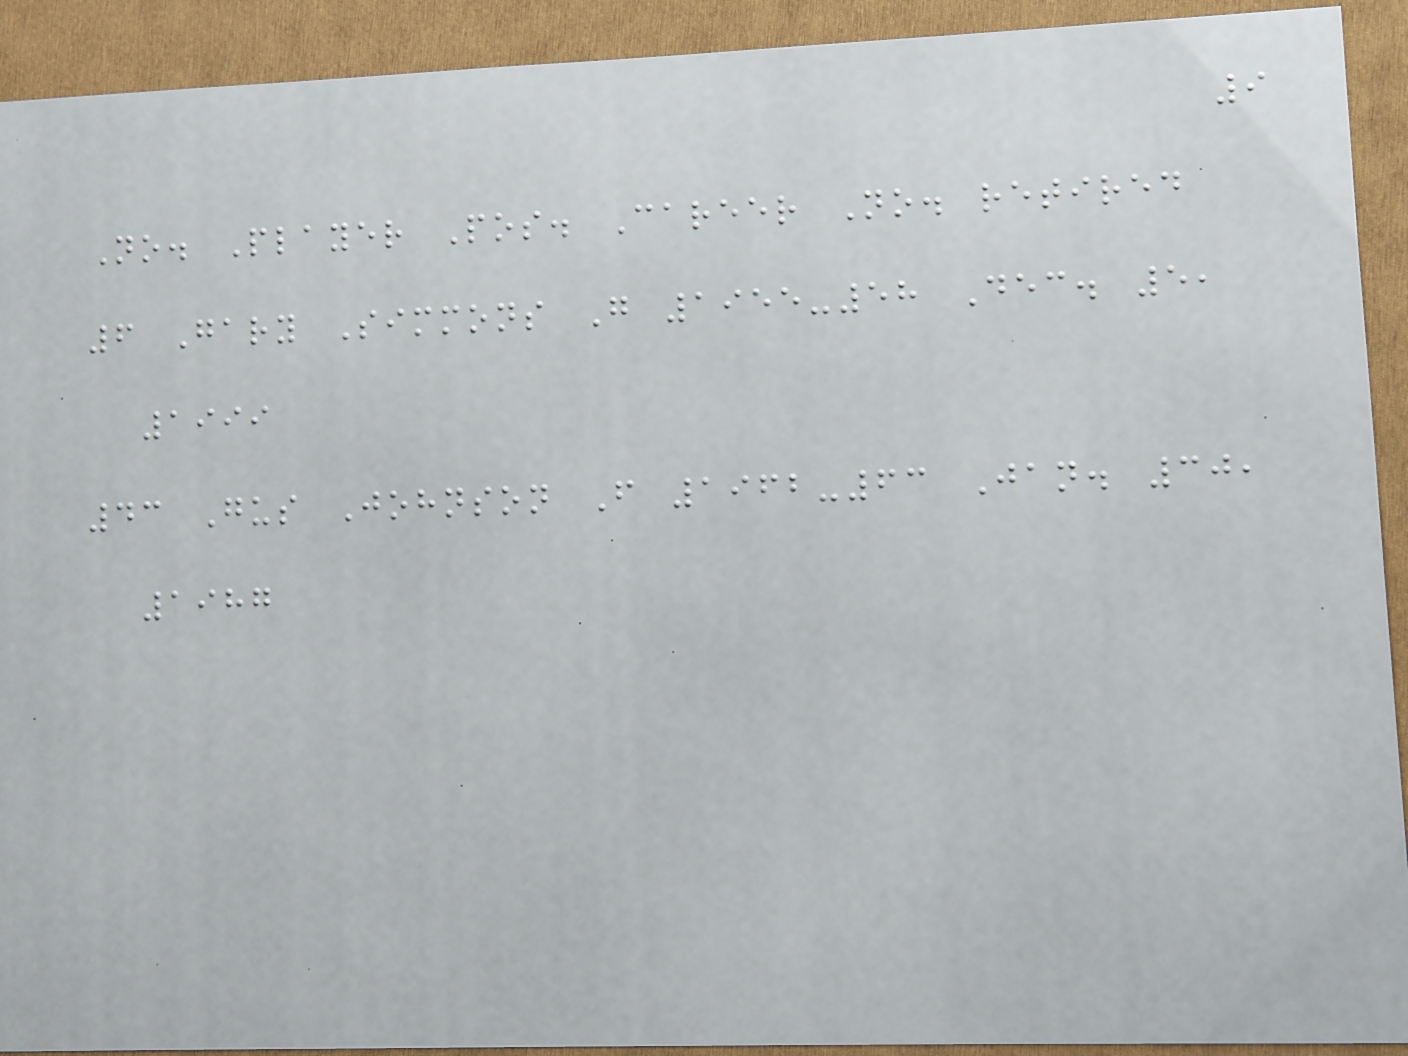9
No. Player Pos. Career No. retired
6 Gary Simmons G 1955-58 Dec. 5,
1999
43 Gus Johnson F 1962-63 Jan. 30,
1987
